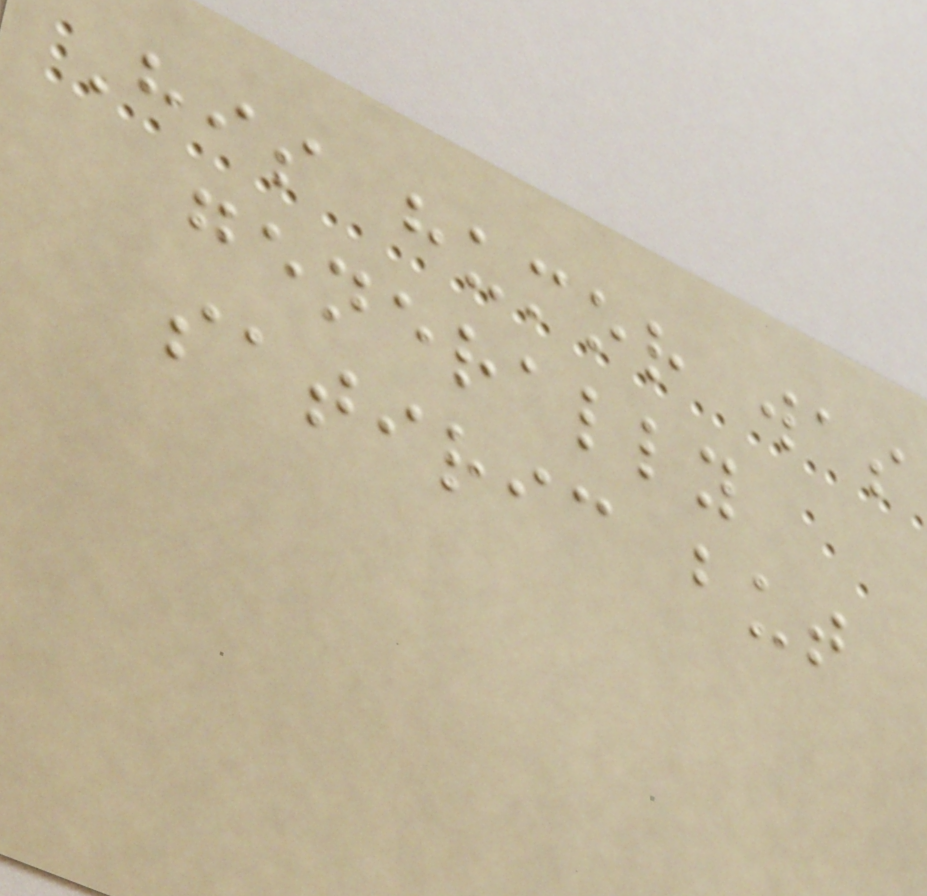His humor was
generally
satiric but
